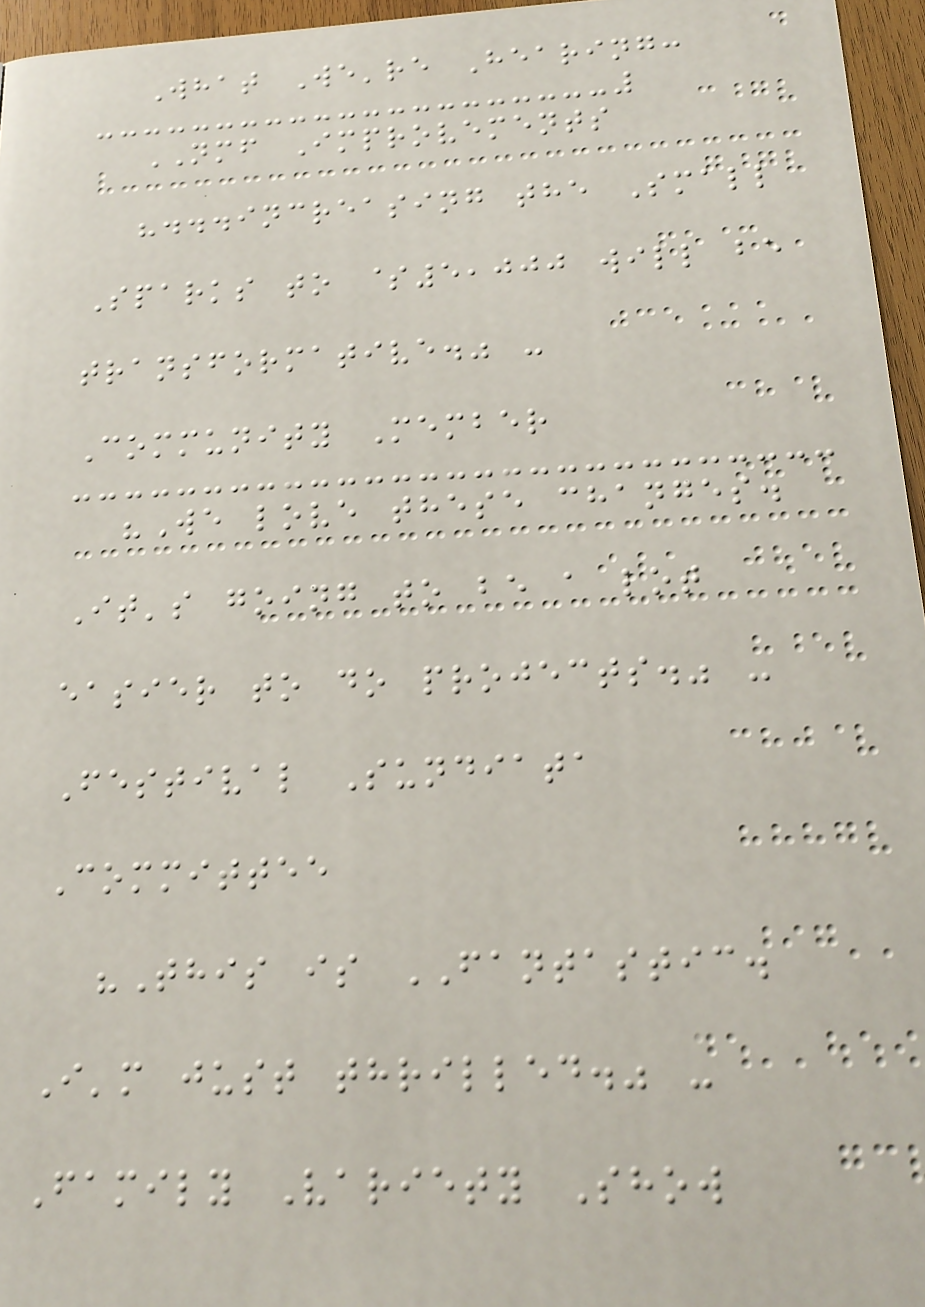What We're Hearing:
NMF Improvements
"...increasing the Small
Sparks to $5,000 will be
transformative." -
Community Member
"We love these changes.
It's going to be a lot
easier to do projects." -
Festival Sundiata
Committee
"This is FANTASTIC.
I'm just thrilled." -
Family Variety Show
